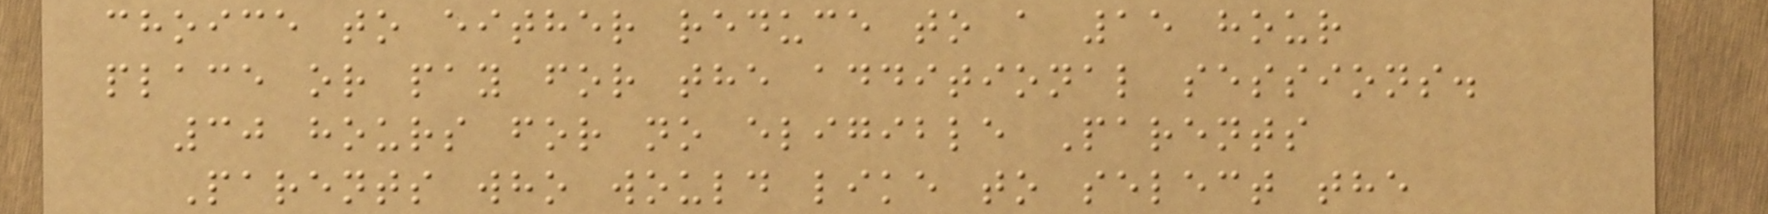choice to either reduce to a 15 hour
place or pay for the additional sessions.
30 hours for no eligible Parents
Parents who would like to select the
